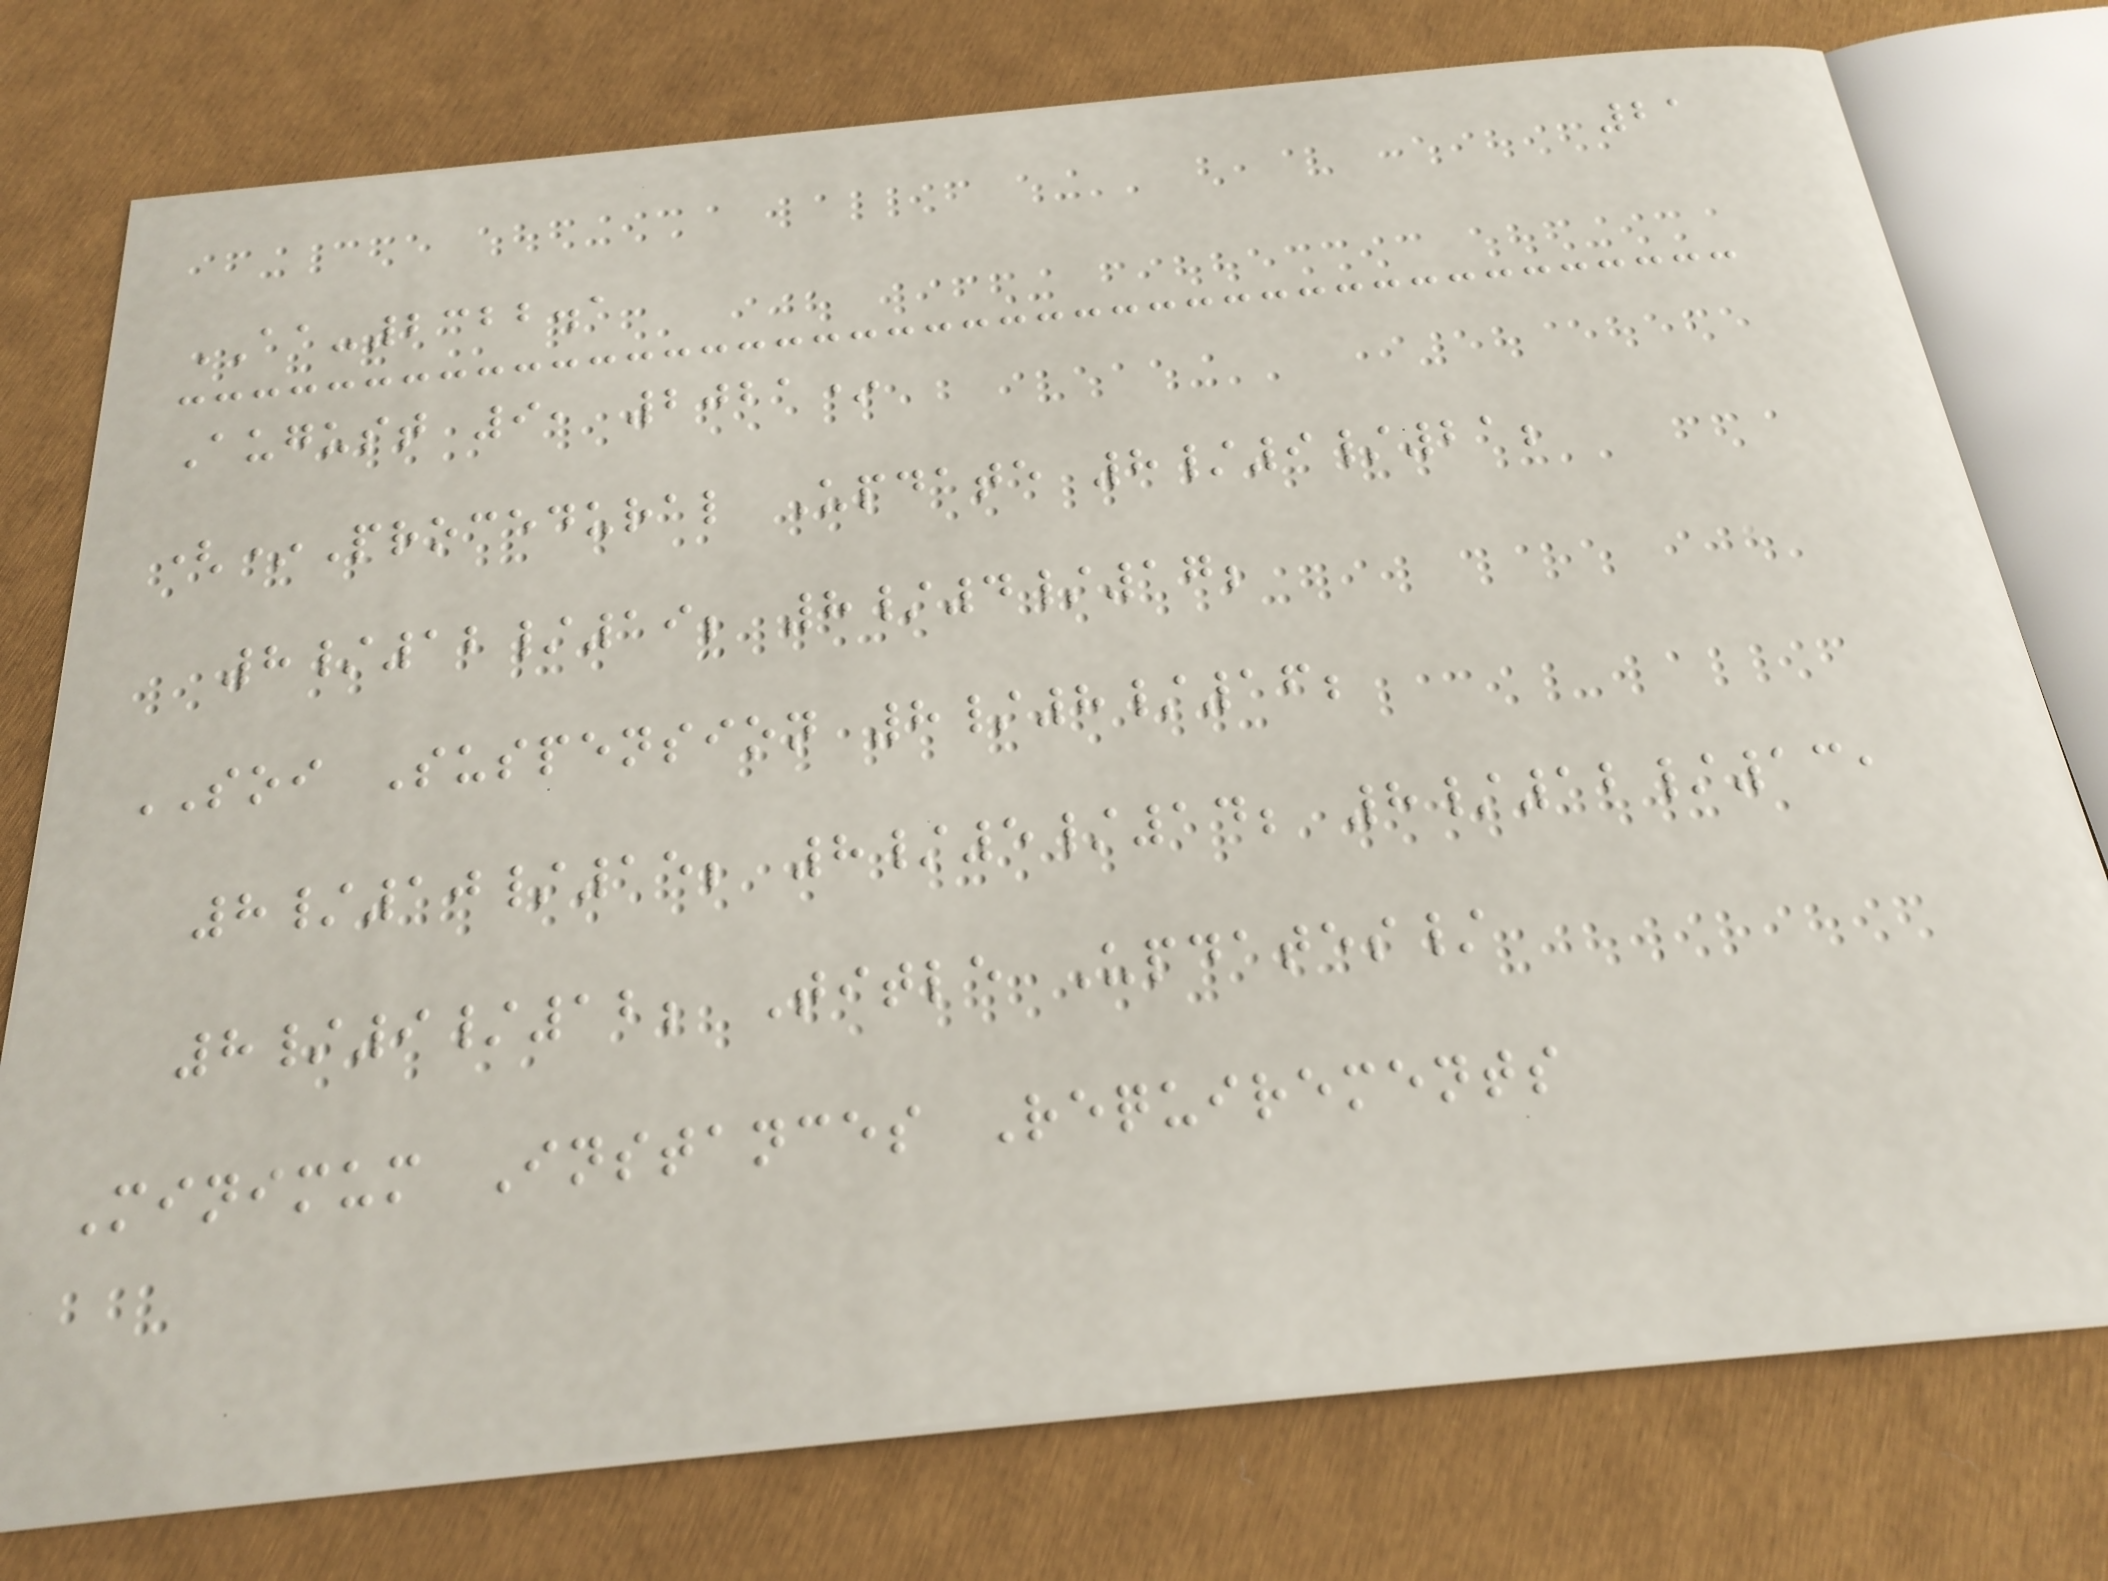21
AA-2322.1
August 9, 2021*
(*Procedural Update 8/9/21;
8/12/19; 8/4/17;
SOI Suspension 8/8/16;
8/10/15; 8/5/14; 8/12/13,
8/9/12; Title Updates/
Minimum Instances Requirements
